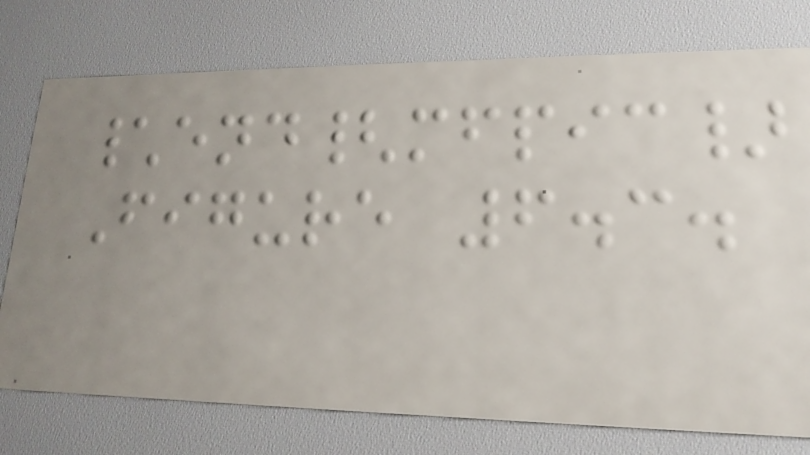\end{mfpic}
Figure 6.3.
